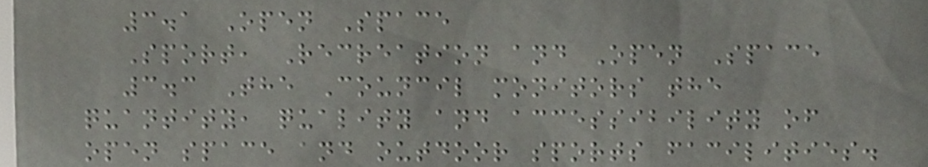3.1 Open Space
Sport, Recreation and Open Space
3.3 The Council monitors the
quantity, quality and accessibility of
open space and outdoor sports facilities.
